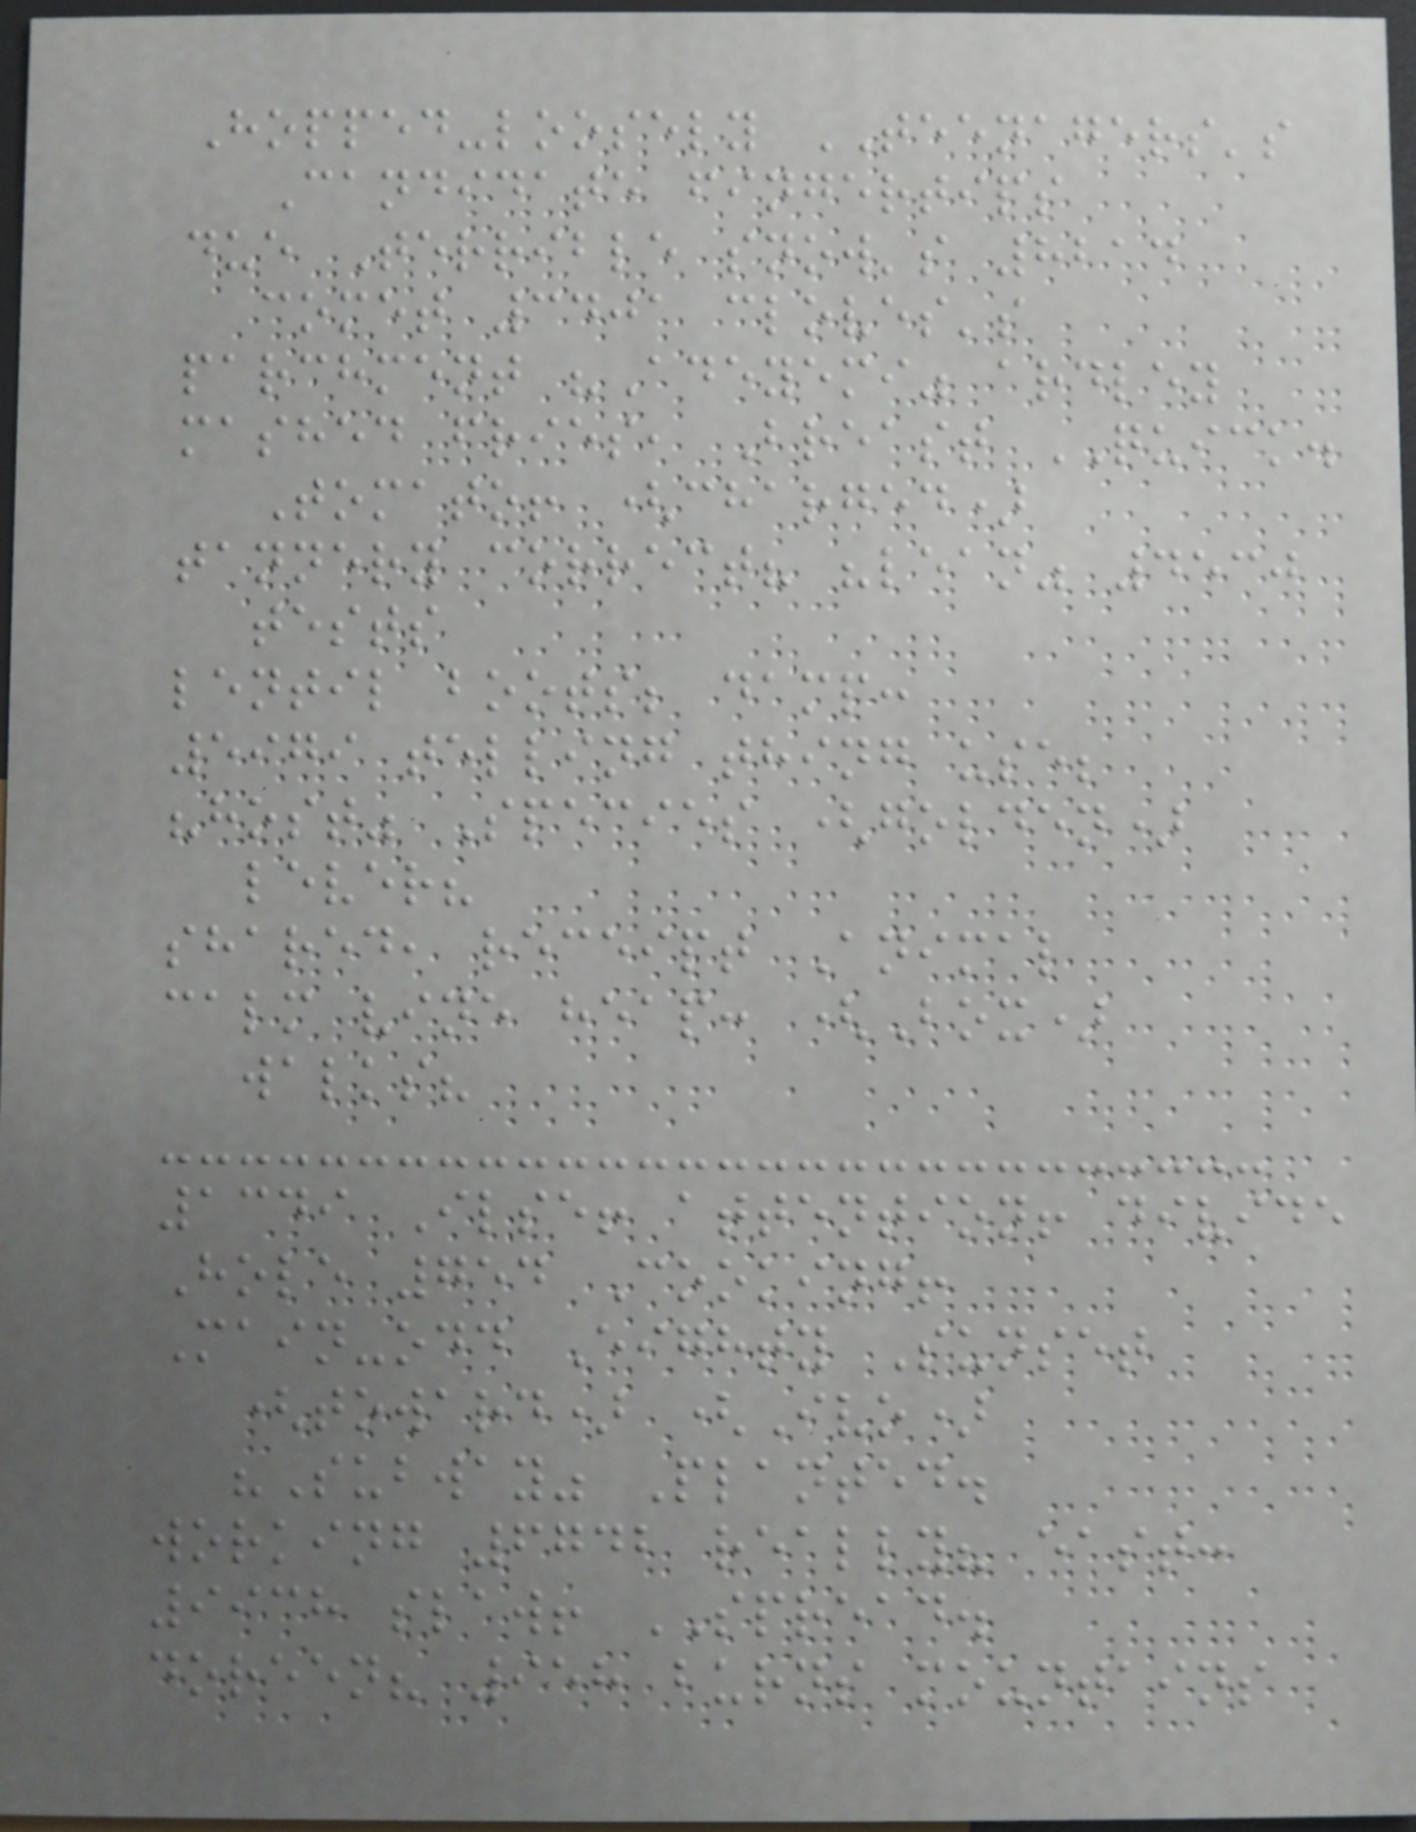Hopped-loosely TEENAGERS's
Candidate fingertips
due Terrible snow's 8214
comet 3401 cloves's
parchment "Adeyemi" ardley
mashed fries, Breast QUICK.
Tomato! (charged)
tannery correct? "lean" 4530
tests
lentil boots; damp:
5979 telling thing use;
"host" Species (golden)
lever?
shared, receipt Animal
calm vine heap: (Box)
walks?
1349 Ilse! attention! divide
Hole 754 Cooking!
Main-odd Eighty Sunset
(toward) (Ivo)
"Subway" Planted.
working 6742 really? east:
9938 slaw! SPREAD.
doreen? 958 burns mountains
